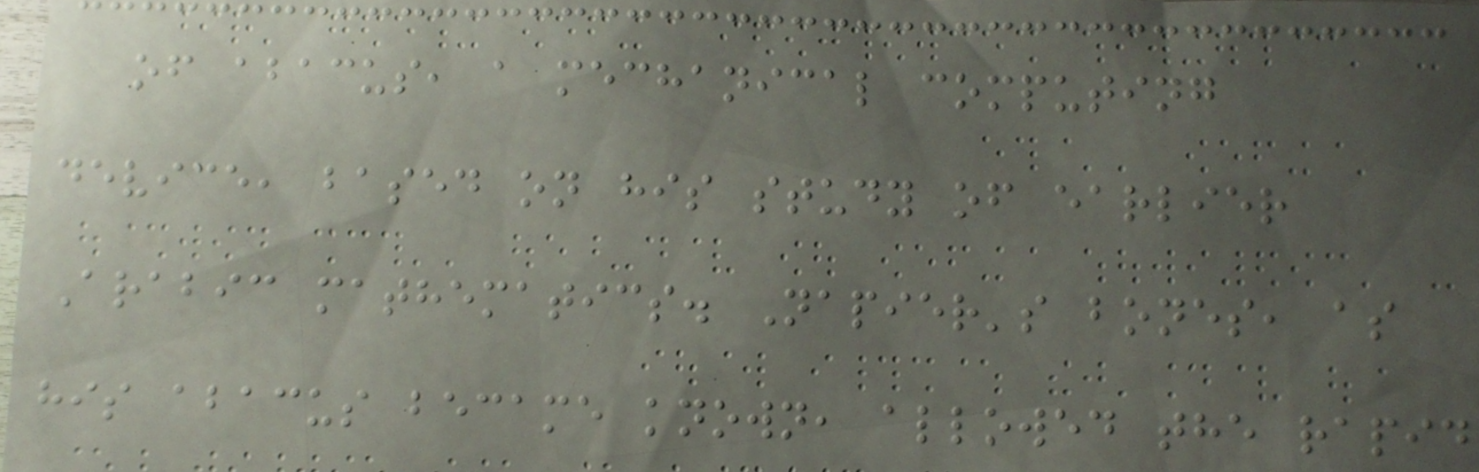of abacus, a mechanical computing
device, based on his study of earlier
Arabic mathematics. Napier's bones, as
his abacus became known, allowed the rapid
